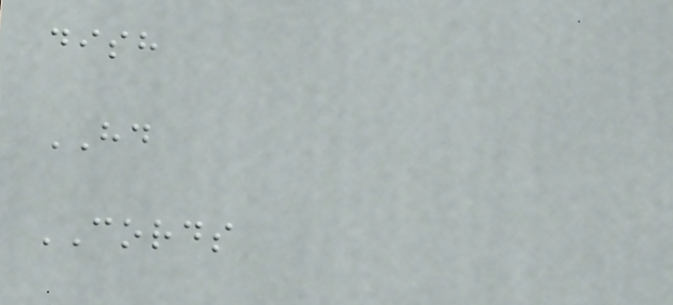dish
HD
CORDS
